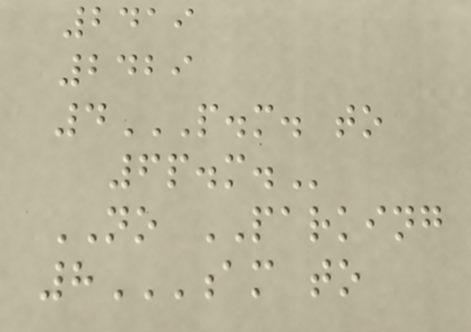2419
2429
4P.M. TO
6P.M.
NO PARKING
8AM TO
